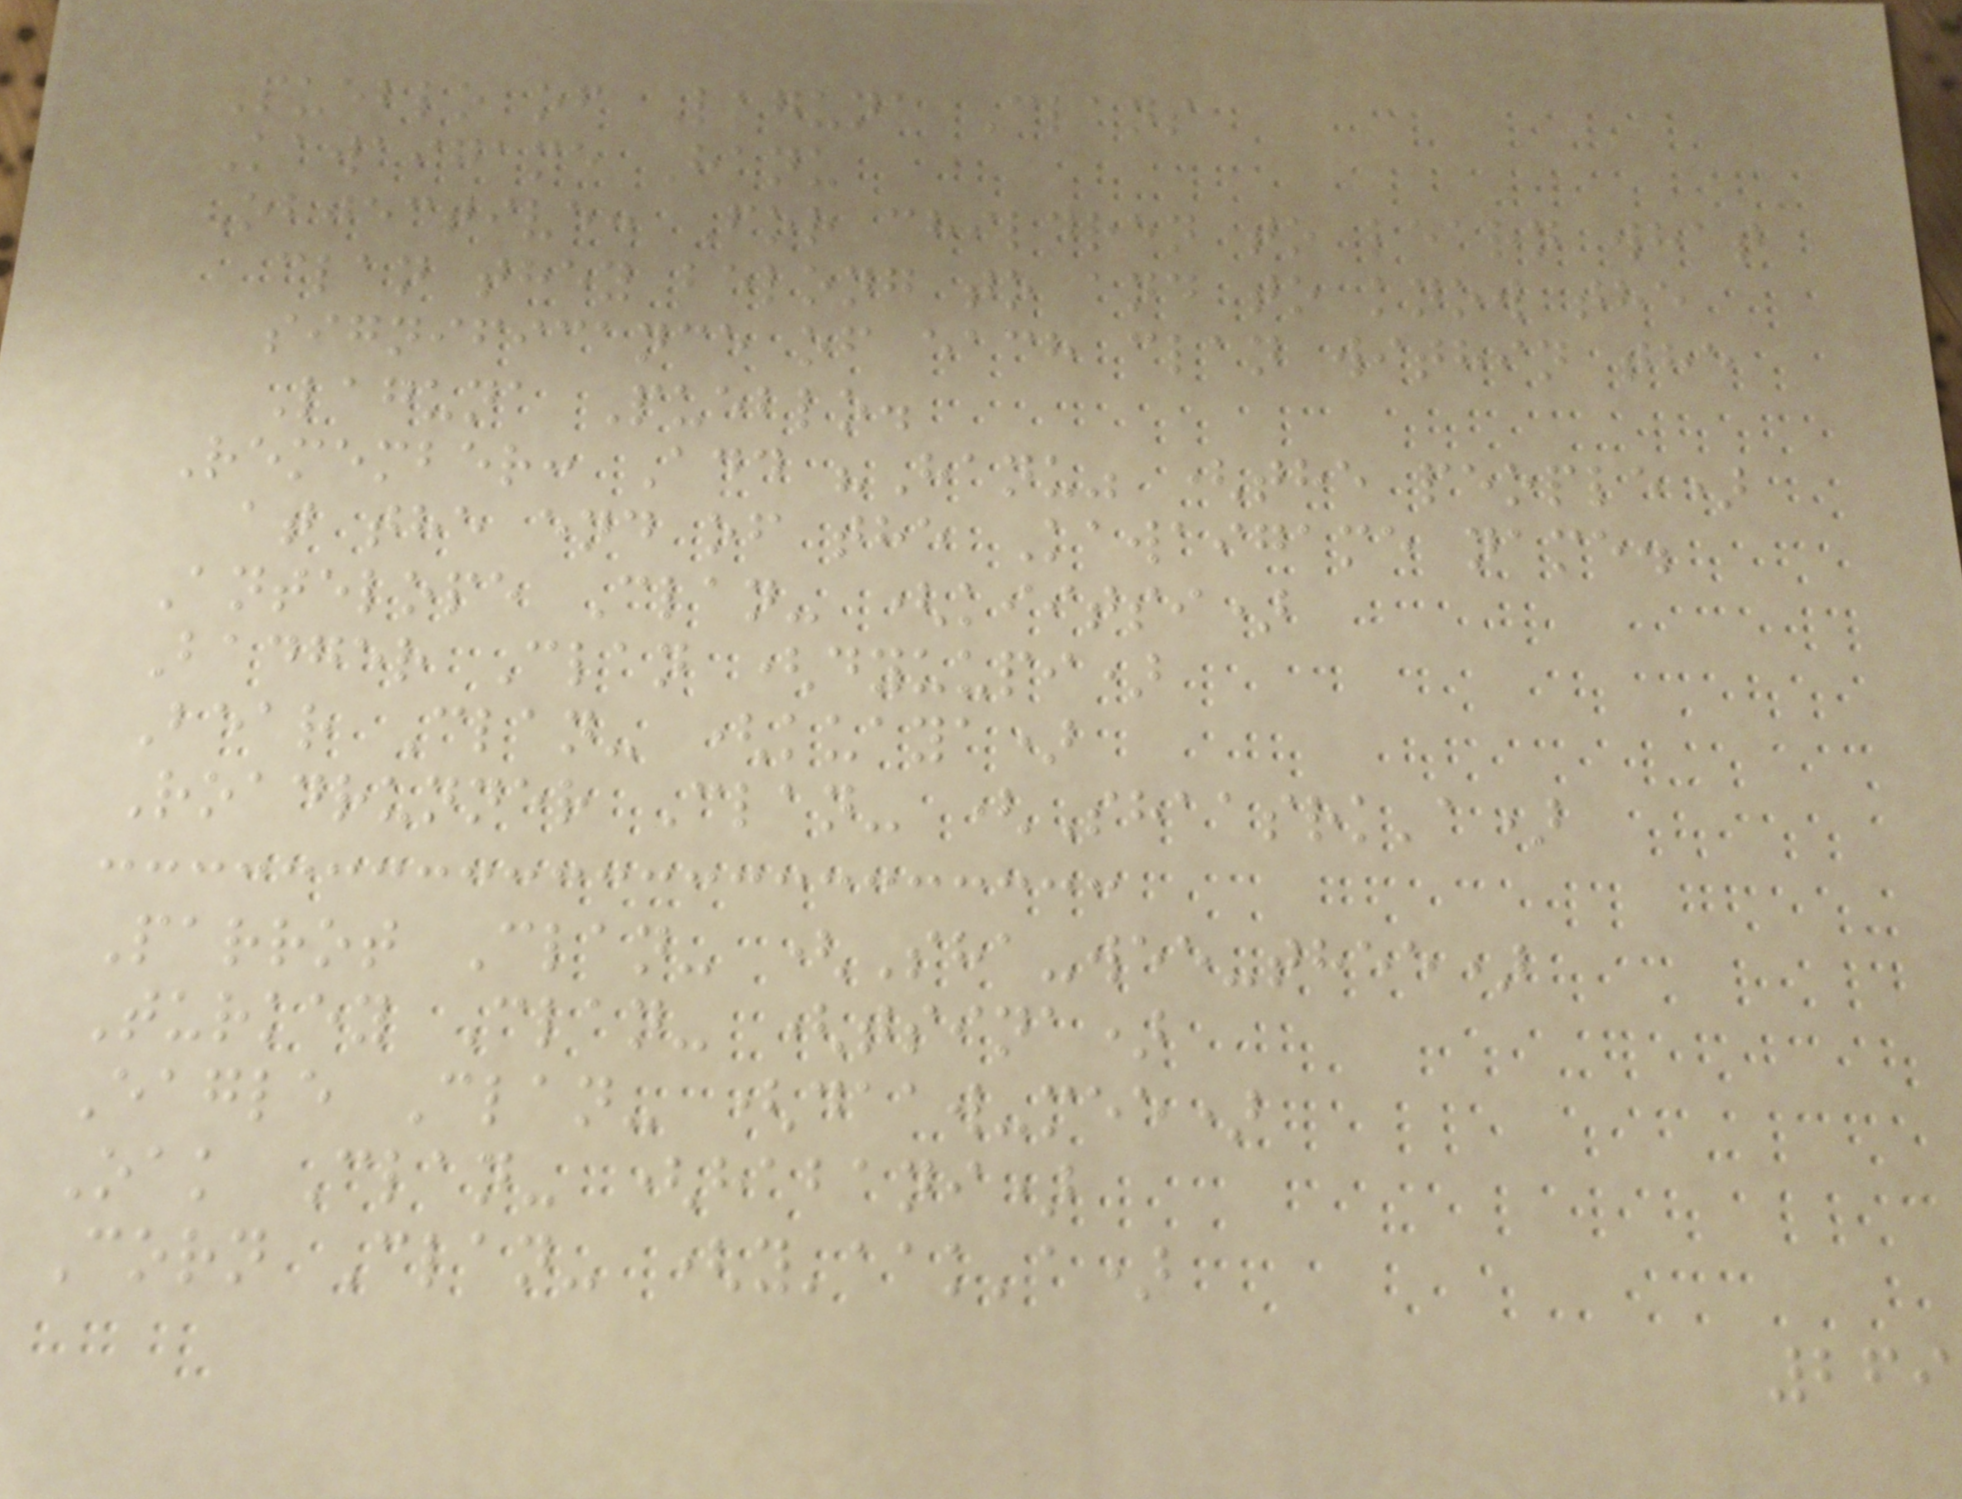Pueblo of Laguna Clans
Kawaigame Hanu
Objective: For children to learn what
clan they belong to and to know the
significance of each clan within the
Laguna Pueblo.
Remember: Add "Hanu" (the people)
at the end of the Kawaigame name.
Antelope Clan- (kiitsi)
Badger Clan (dyuupi)
Bear Clan- (kuaya)
Roadrunner Clan- (Shaasrk'a)
Parrot Clan- (Sha-wee-thee)
Turkey Clan- (tsina)
Eagle Clan- (daaw-mee)
Oak Clan- (habani)
Corn Clan- (y'aak'a)
269
